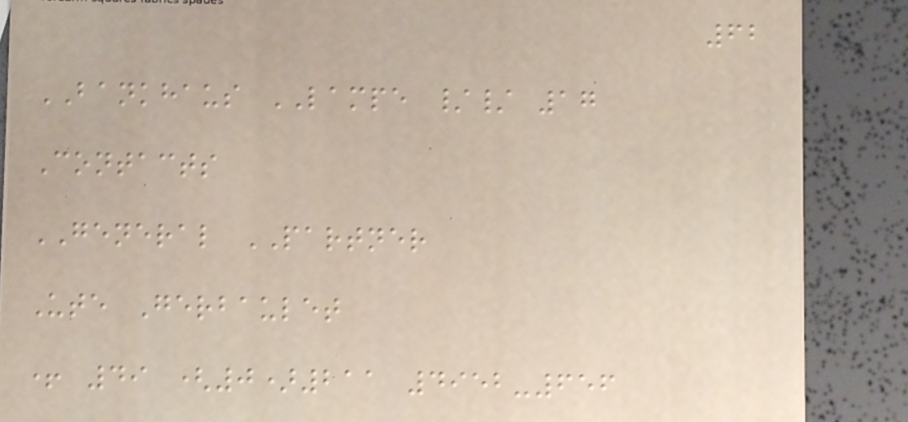62
BANKHAUS LAMPE // 17
Contacts
GENERAL PARTNER
Ute Gerbaulet
+ 49 (0)211 4952-656
